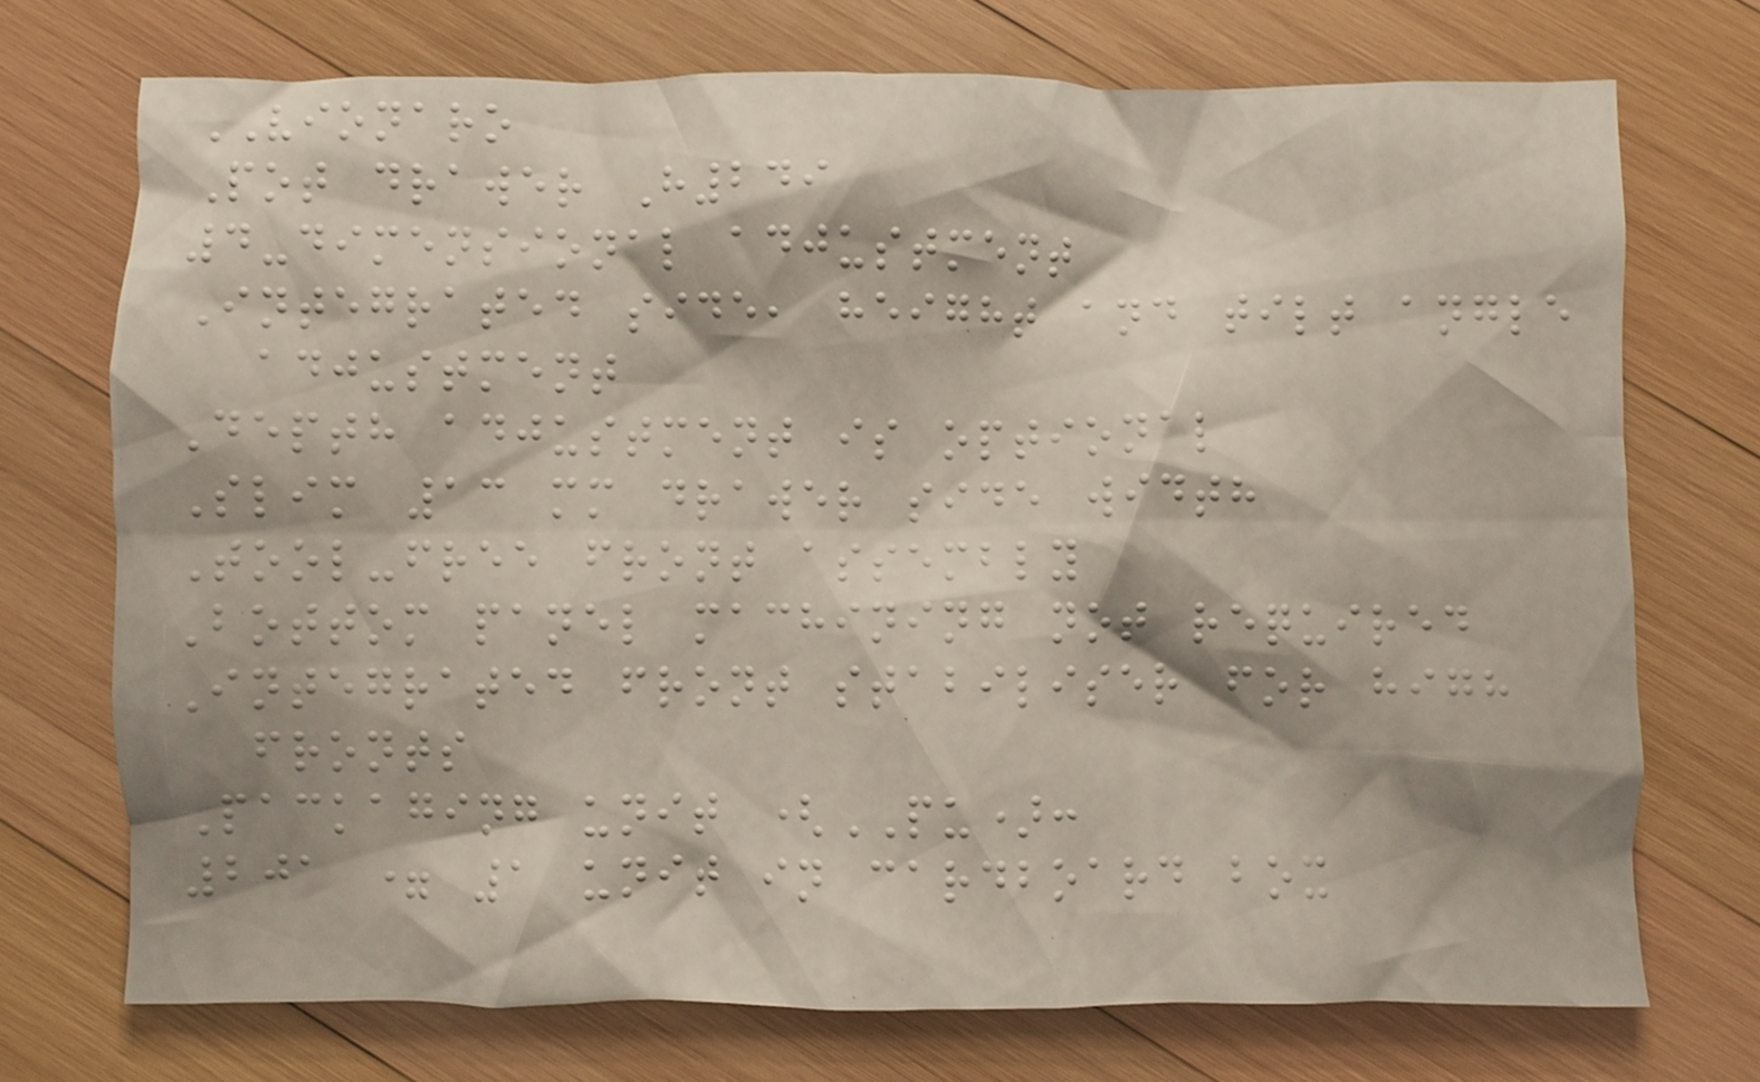VIONARO
Pot drawer H249
4-dimensional adjustment
Integrated side, height and tilt angle
adjustment
Depth adjustment is optional
Slim 13 mm drawer side width
Tool-free front assembly
Bottom panel machining not required
Integrated front stabiliser for high
fronts
Packaging unit (PU):
201 = 1 unit in cardboard box
